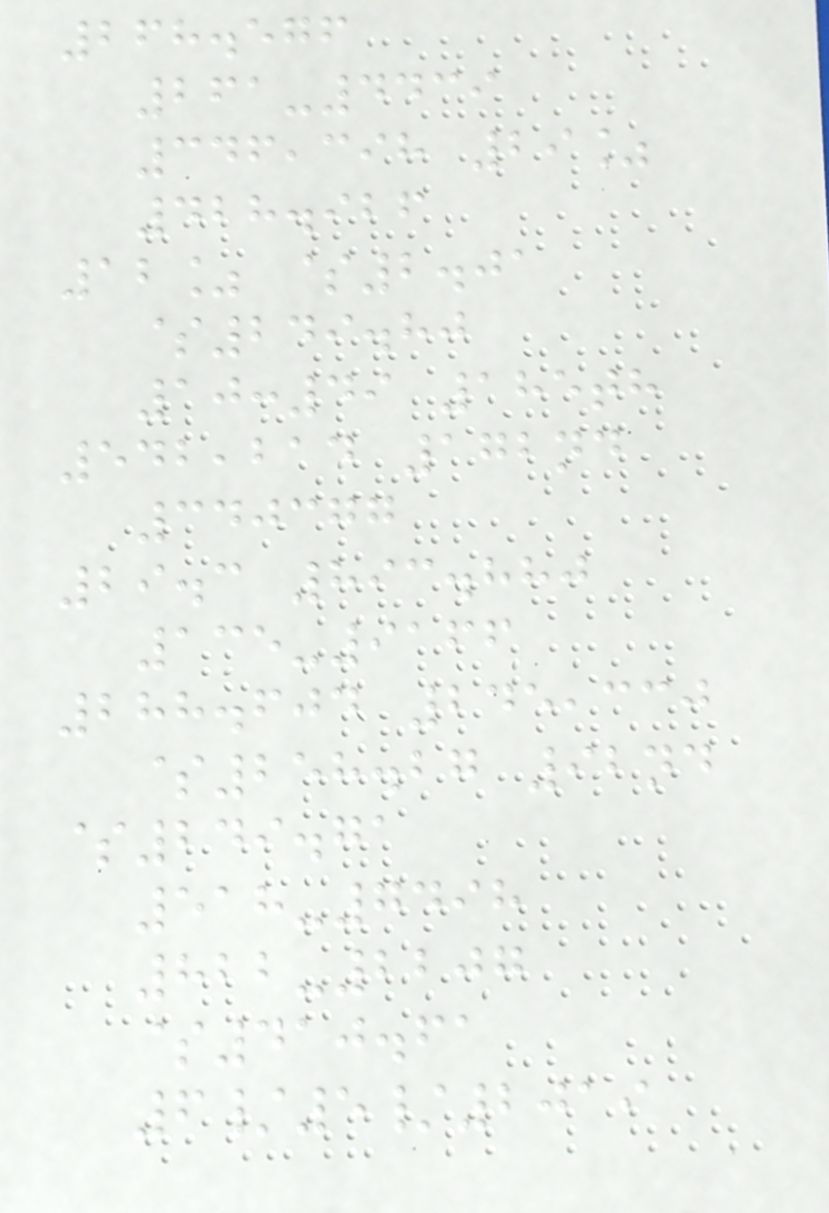268.576
261-4439
346,398 29%
428.926
12% $2.01
$249.80
10:49 185th
542,214 172nd
340377
29.3 893.880
135-9166
288.604 245,330
$258.27 92nd
$249.71
518-7498
822-2207
$410.61
6/5/2019
